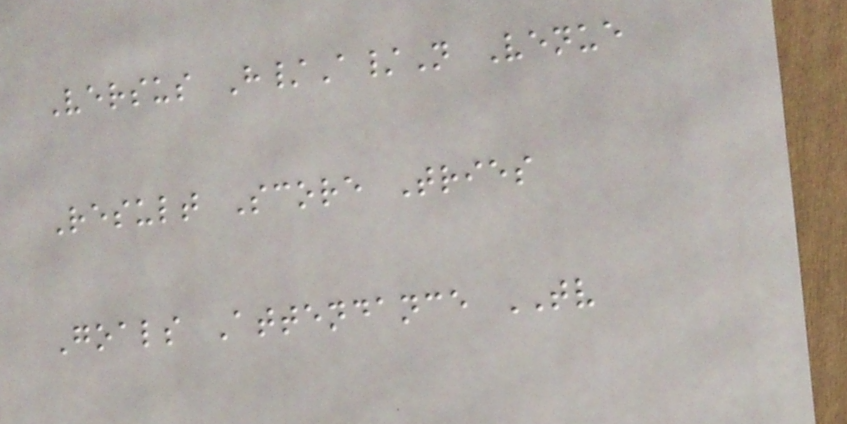Versus H/A/N Venue
Result Score Tries
Goals Attendance TV
